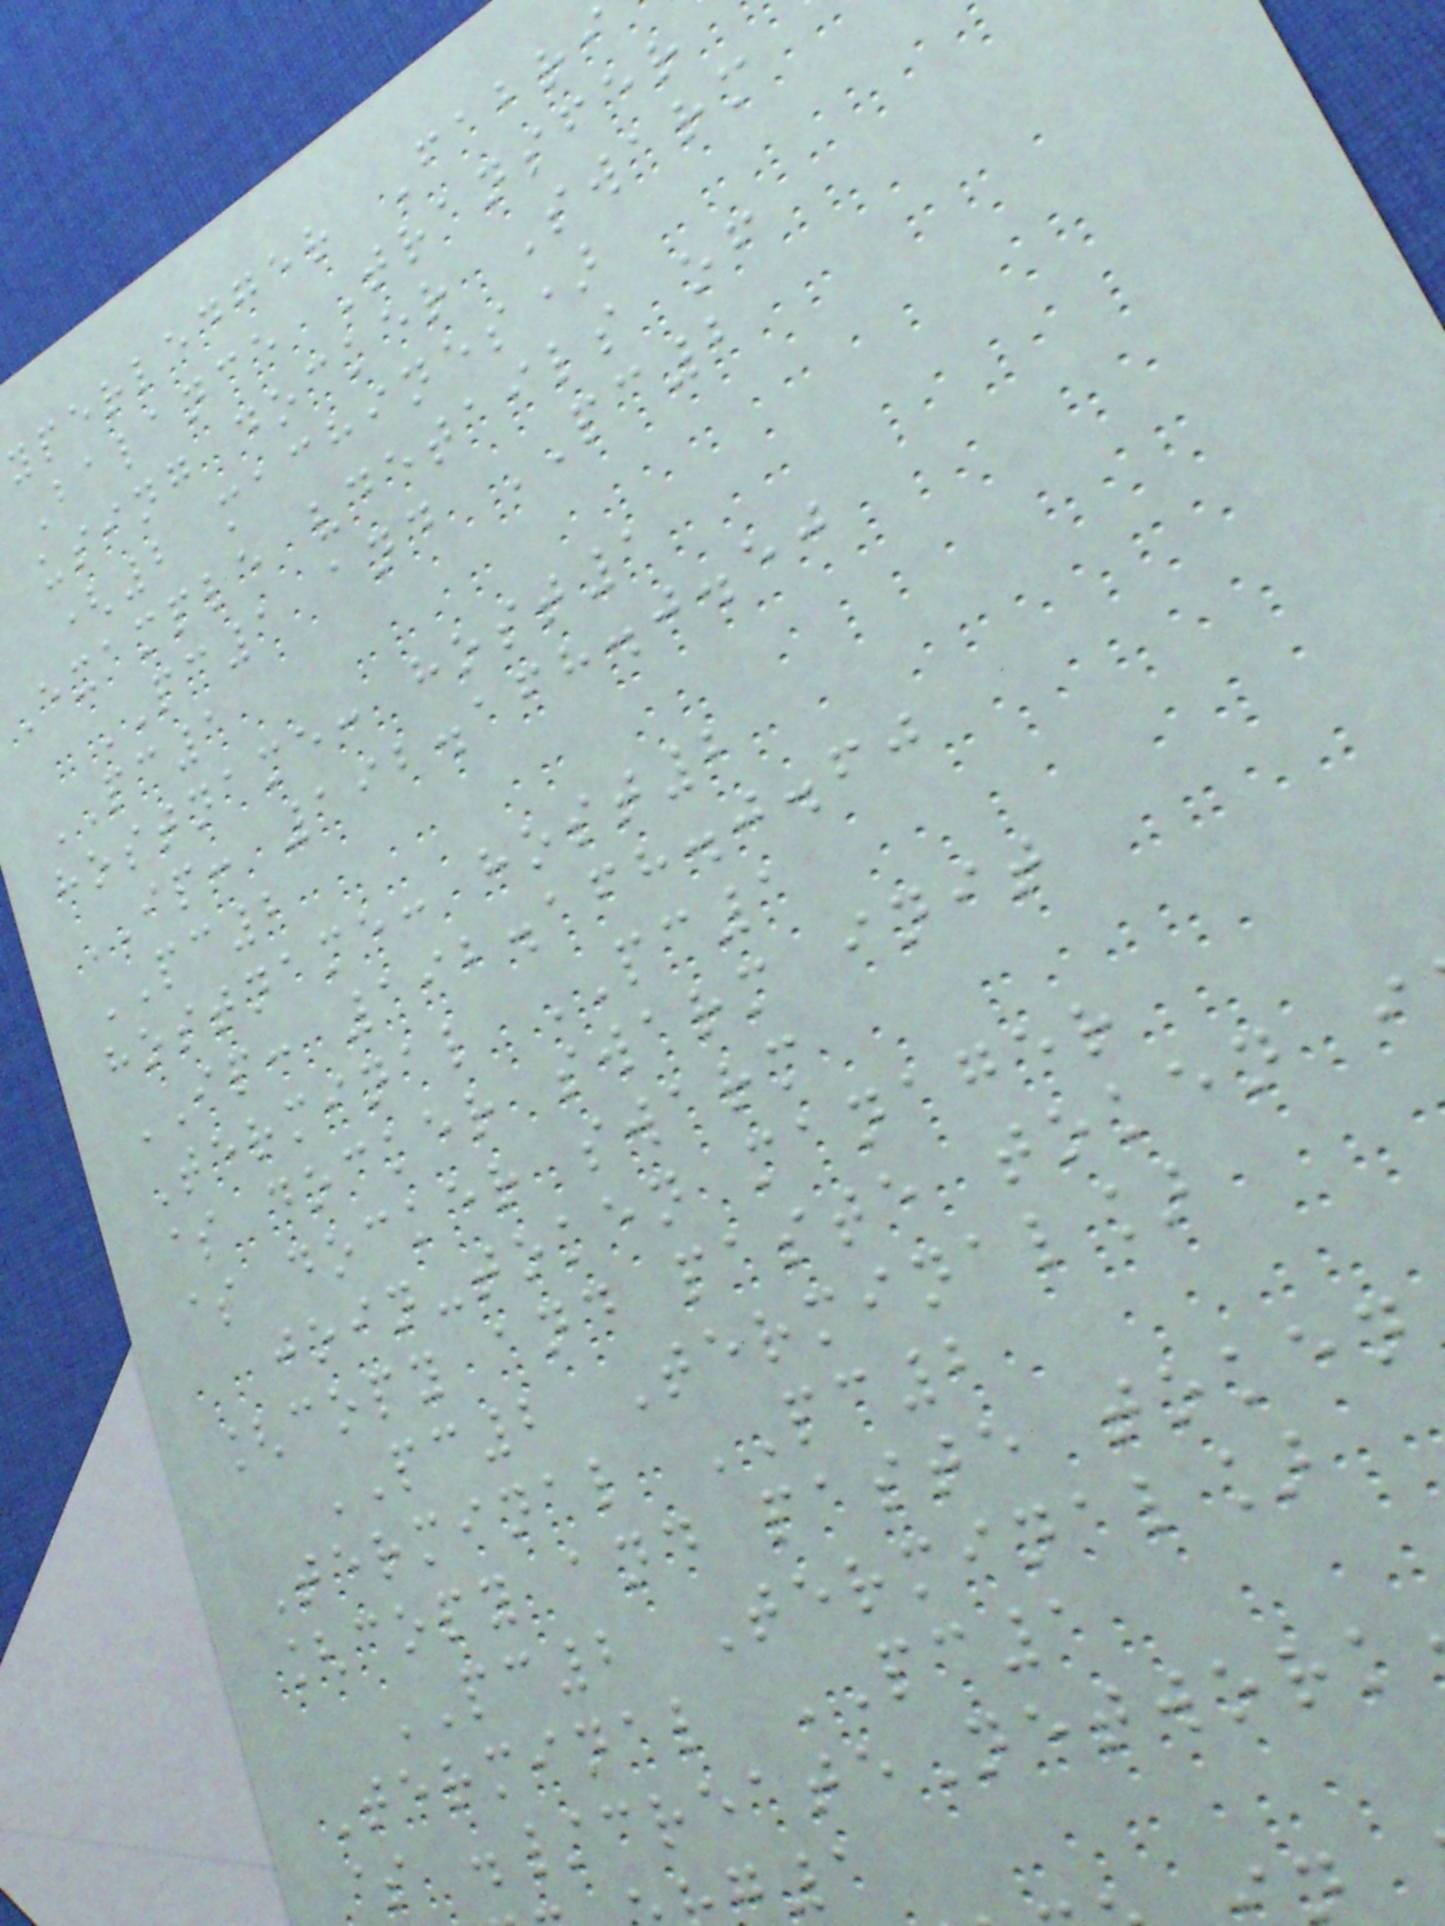yperledger Fabri
Balance Transfer
using docker Swarm
(2 machines)
Example vdetails of
PC1 and PC2
PC1
hostname: host1
IP: 192.168.0.50
PC2
hostname: host2
IP: 192.168.0.60
Terminal PC1
$ docker swarm init
$ docker swarm
join-token manager
[copy and paste token i
PC2 Terminal]
Terminal PC2
[copy and paste token
PC2 Terminal]
Terminal PC1
$ ./createNetwork
